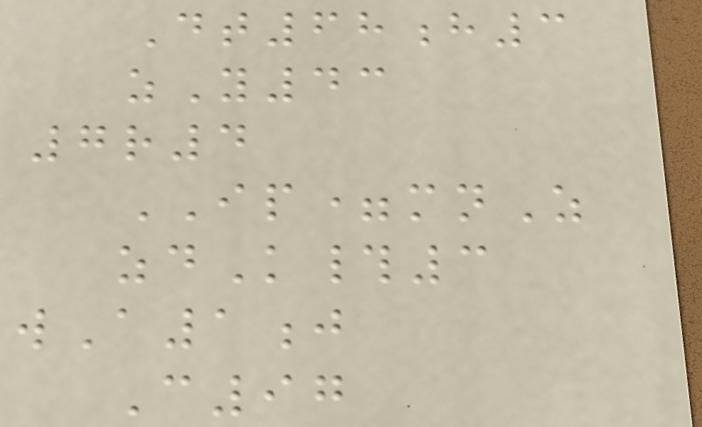Dt68h3
zY43
7r4
IP=mnZ
zdK#3
wA1j
C97
